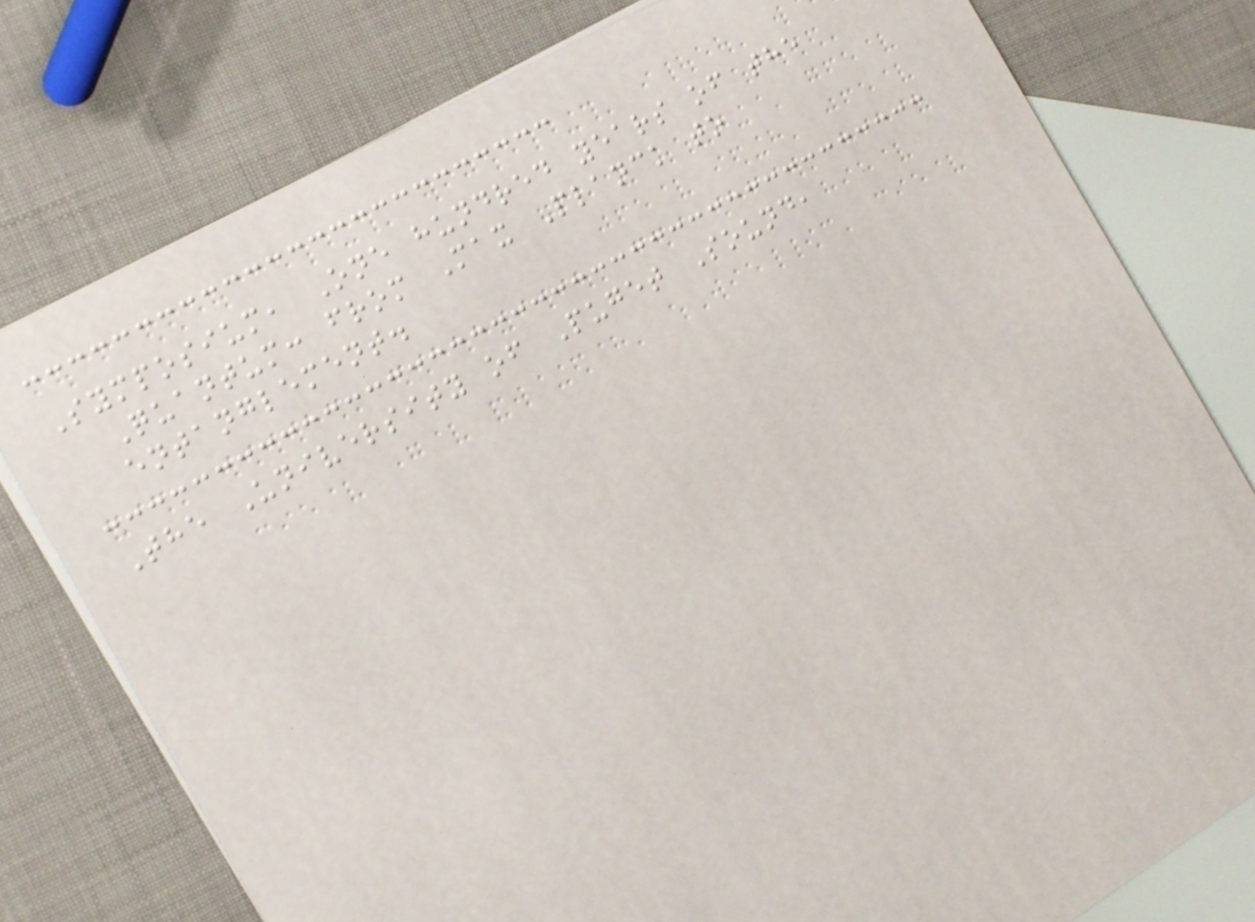Symposium, One hundred years of the
Quantum: from Max Planck to
entanglement.
The University of Puget Sound,
